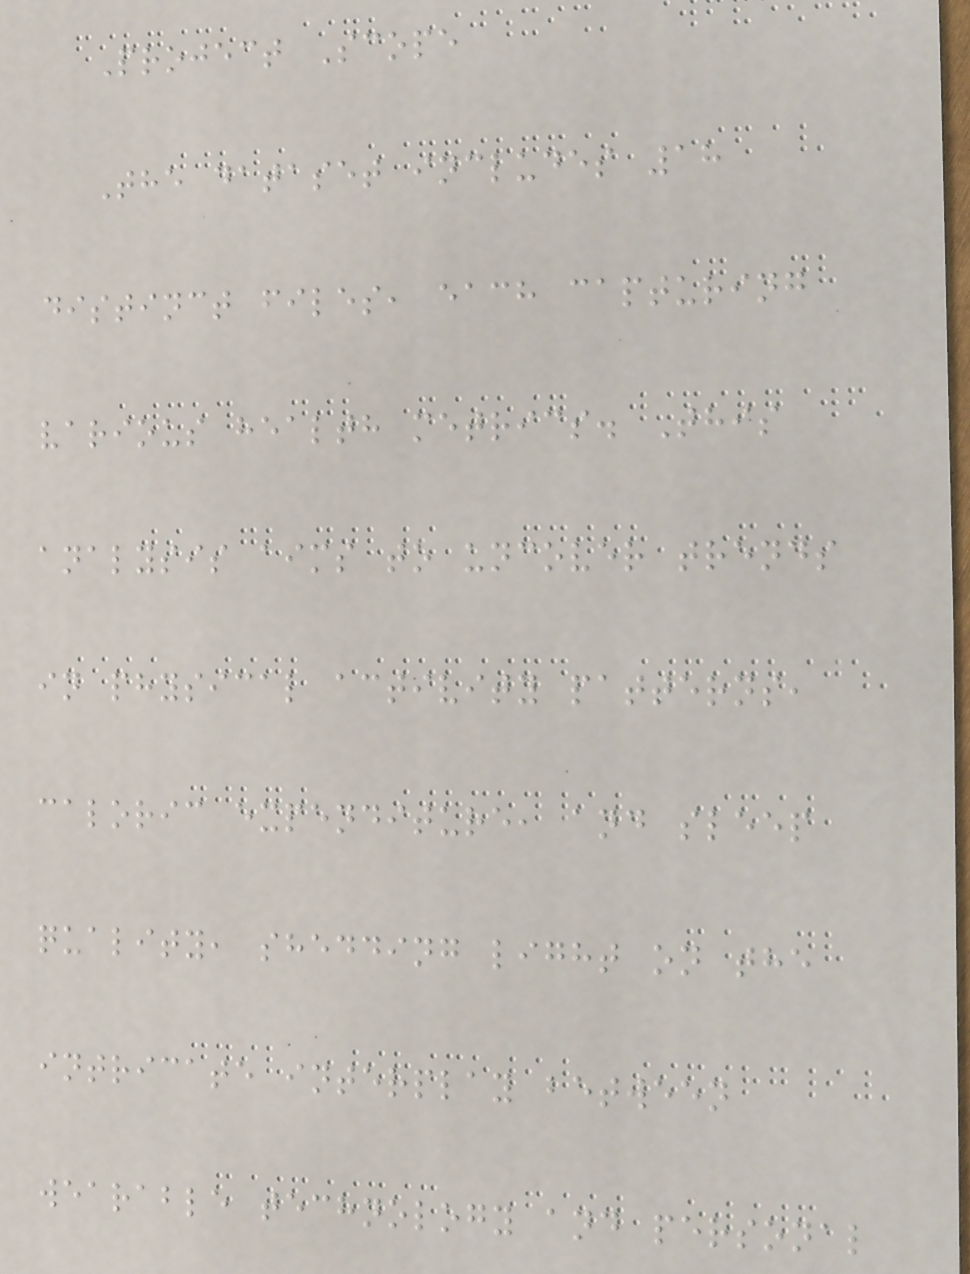Project Scope
The dataset includes 18
distinct files, each capturing
various health metrics. This
analysis aims to uncover trends
in physical activity patterns,
caloric expenditure, and sleep
quality, shedding light on the
intricate interplay between
wearable technology and personal
